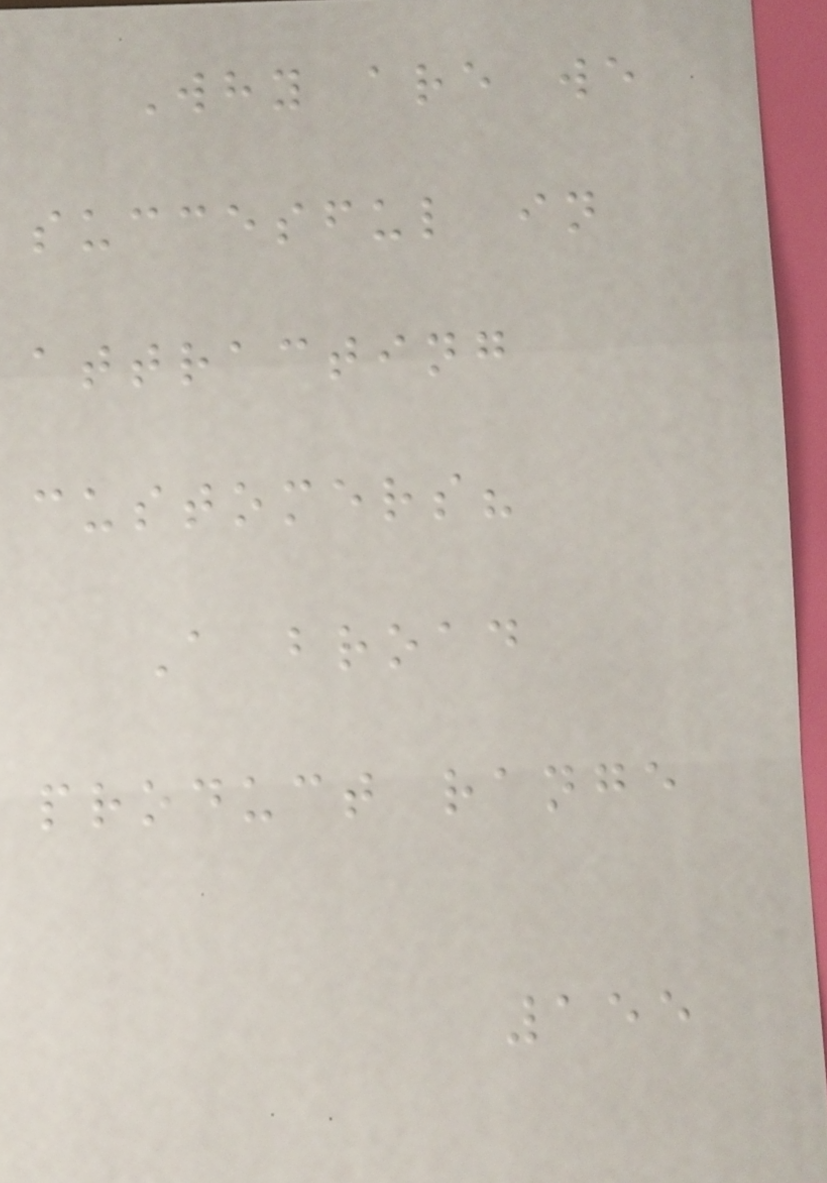Why are we
succesful in
attracting
customers?
A broad
product range
155
